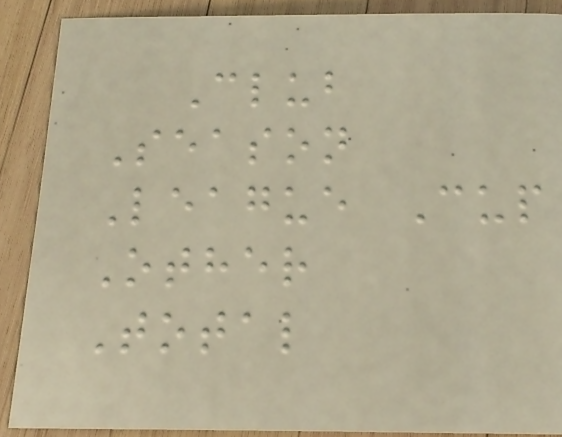Club
Season
League Cup
Other
Total
